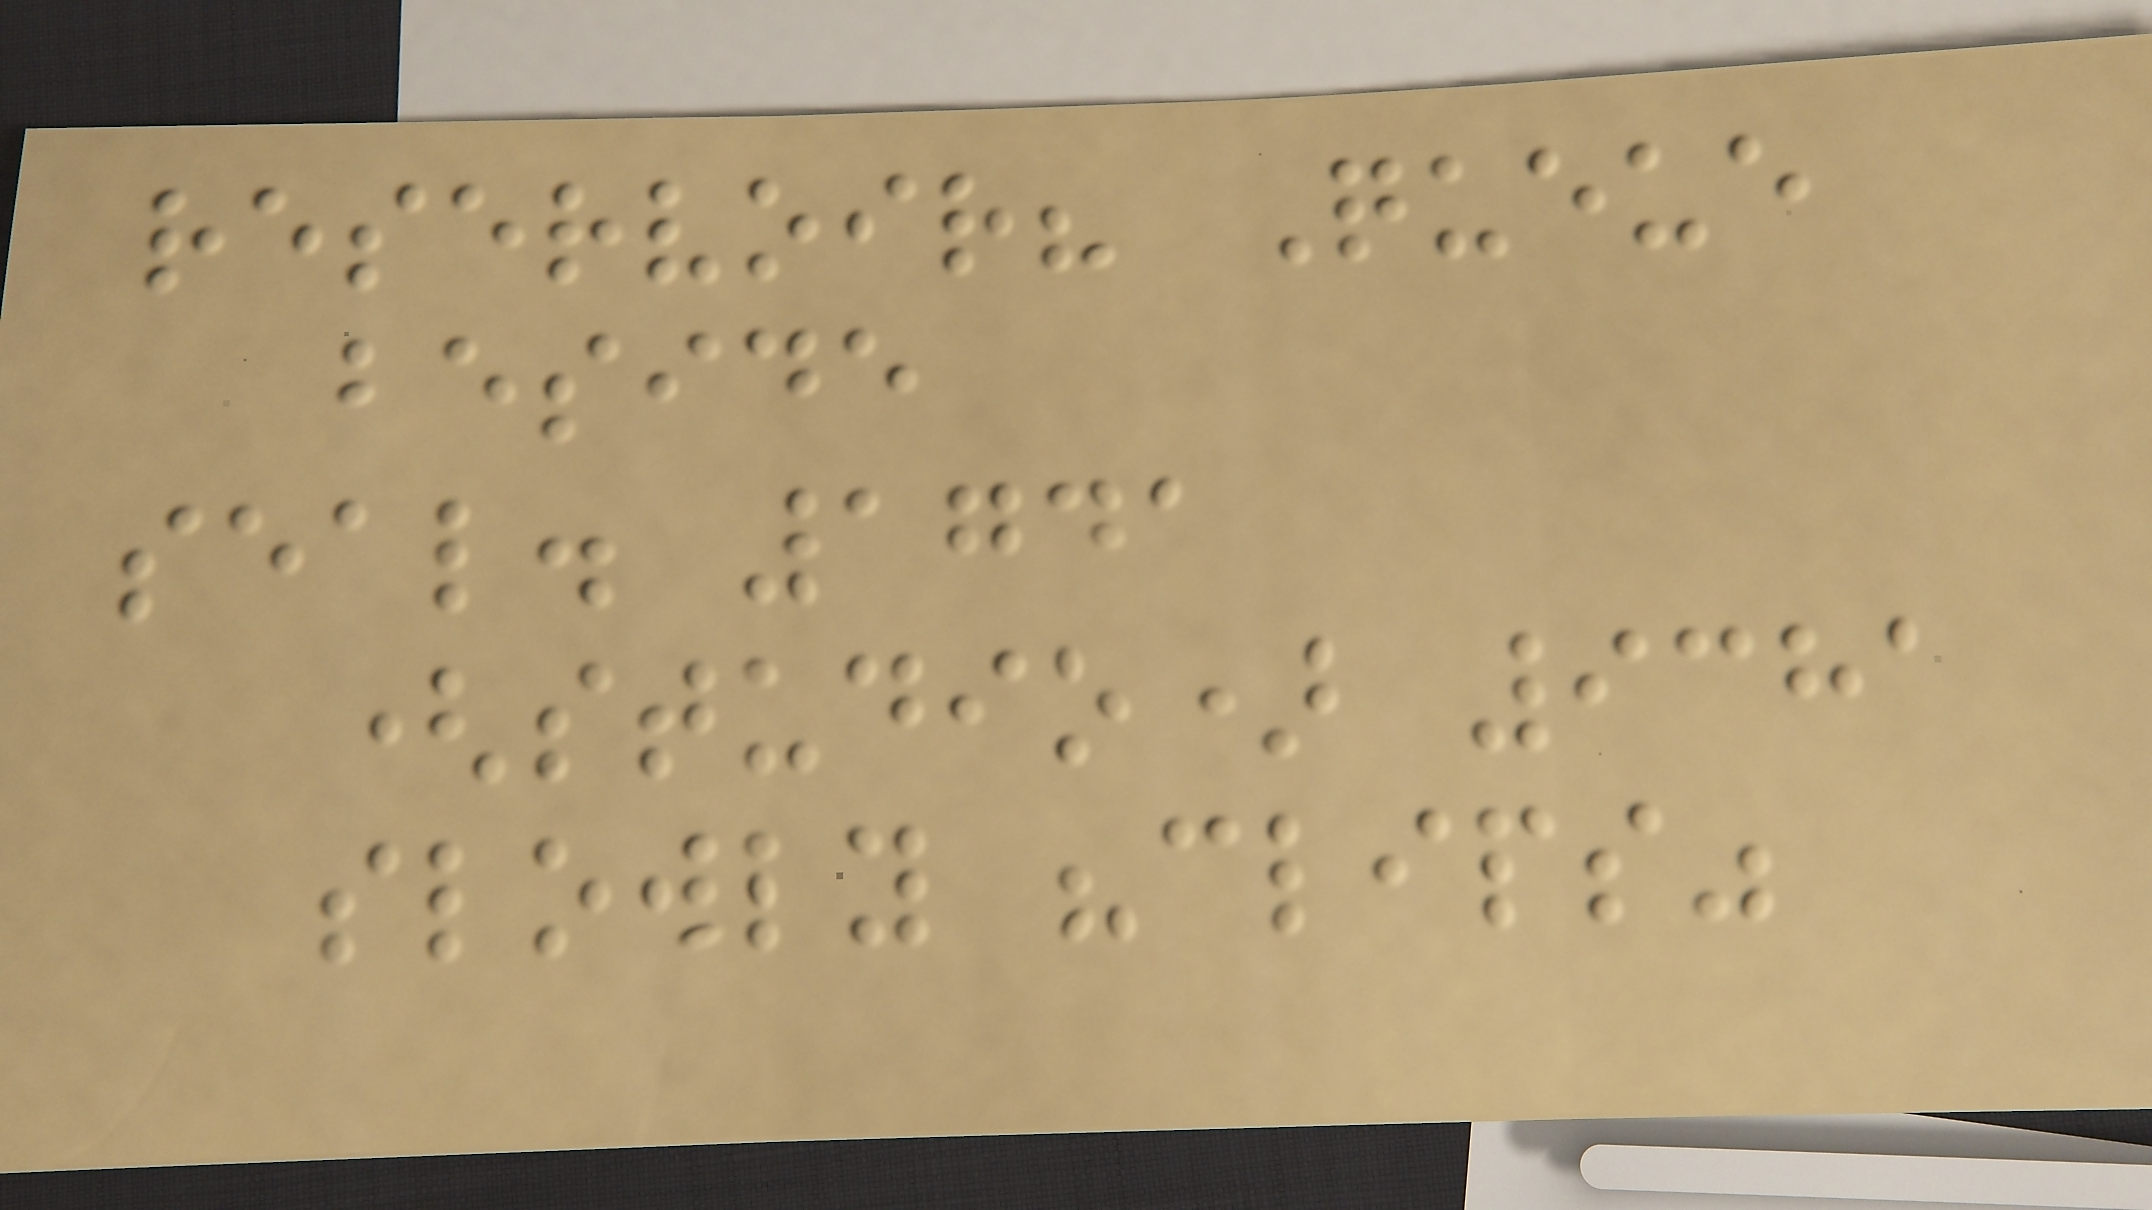reservoir? Queue
beside
seal. 1741
(studio) 9381
slowly "clips"
